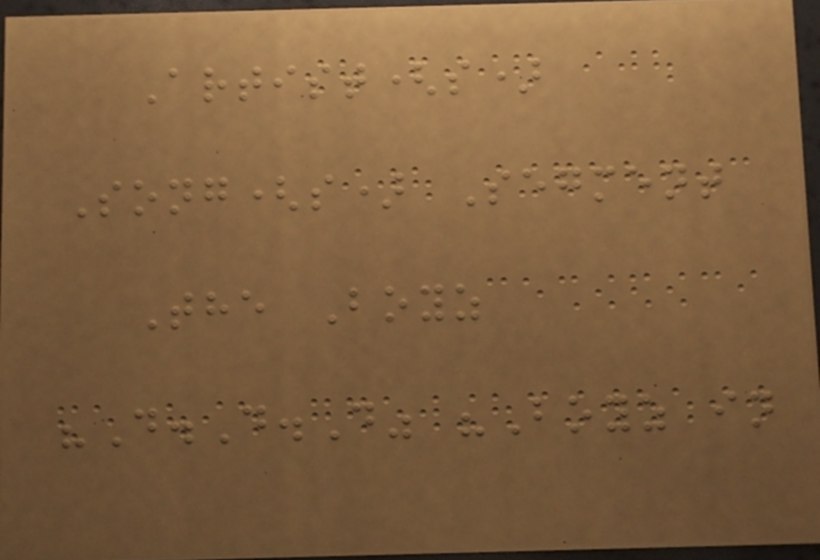Artist(s)
Song(s) Segment
The Boyz
"D.D.D" "Boyz in
